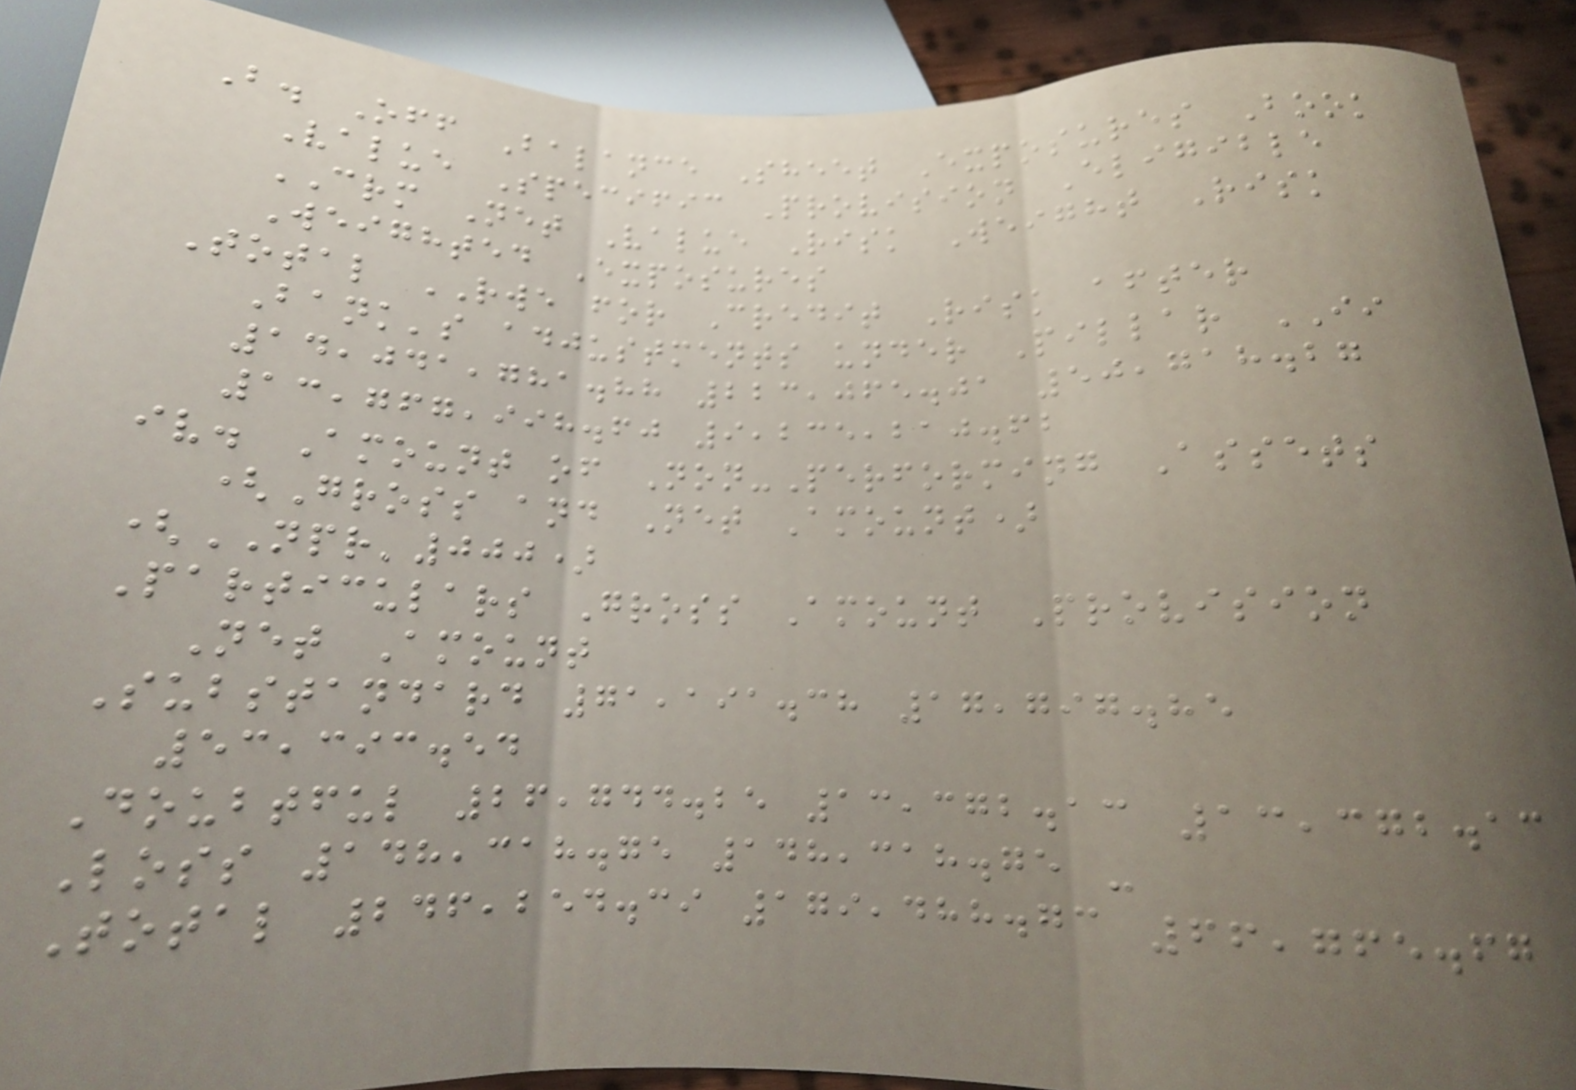B. Off Balance Sheet Exposures Book
Value Specific Provision Eligible
CRM Net Value Risk Weight Risk
Weighted Exposures
Total RWE for Credit Risk after
Bank's adjustments under Pillar II
14,041,781.88 223,065.01 50,718.27
13,767,998.60 9,235,210.62
iv. Amount of Non-Performing Assets
(Gross and Net Amount)
(NPR'000)
Particulars Gross Amount Provision
Net Amount
Substandard 71,191.38 17,797.85
53,393.54
Doubtful 26,744.25 13,372.13 13,372.13
Loss 148,318.75 148,318.75 -
Total 246,254.39 179,488.73 66,765.67
